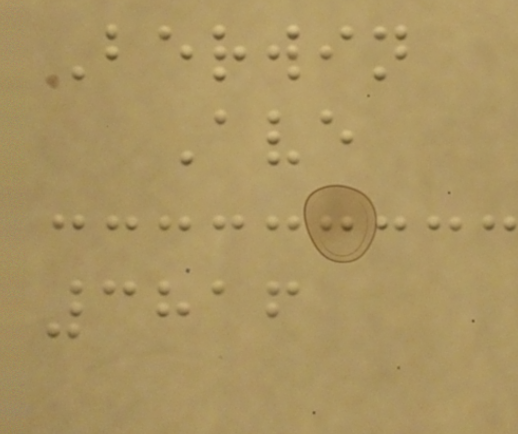Berwin
Ave
3816
